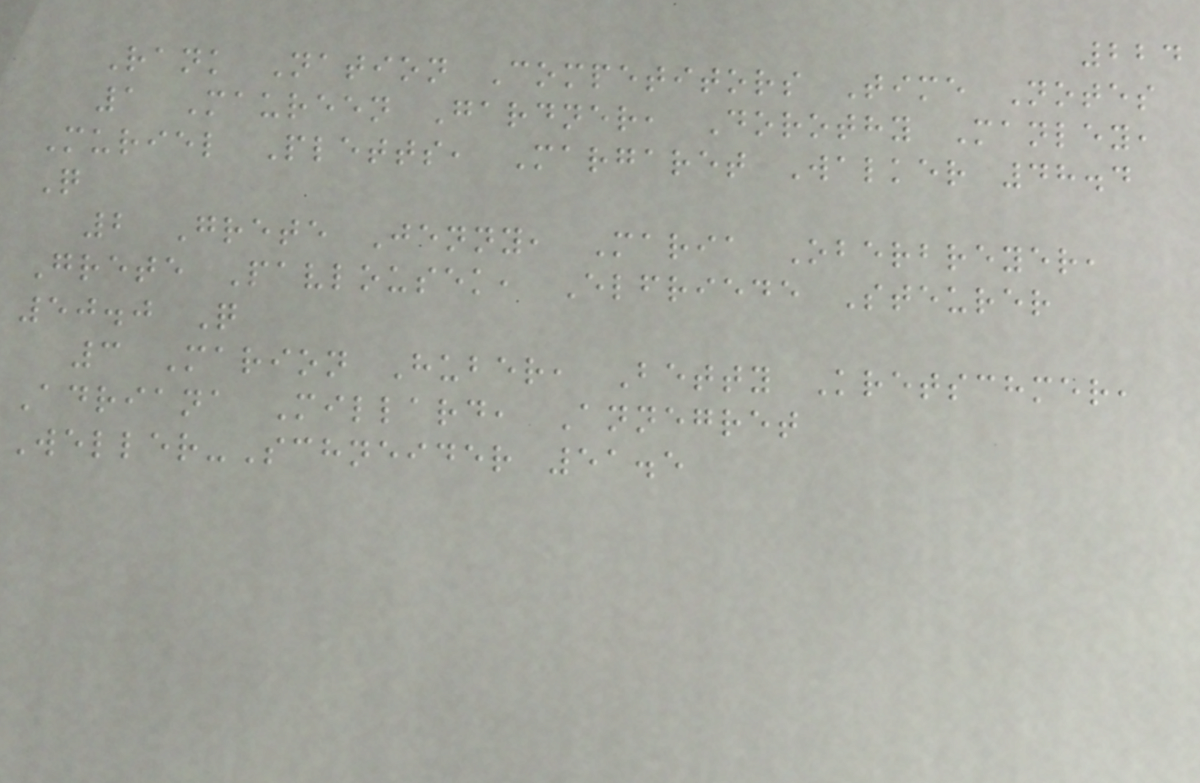224
Rank Nation Competitors Time Notes
1 Maureen Gardner, Dorothy Manley,
Muriel Pletts, Margaret Walker 48.4
Q
2 Grete Jenny, Maria Oberbreyer,
Grete Pavlousek, Elfriede Steurer
50.0 Q
3 Marion Huber, Betty Kretschmer,
Adriana Millard, Annegret
Weller-Schneider 51.5
